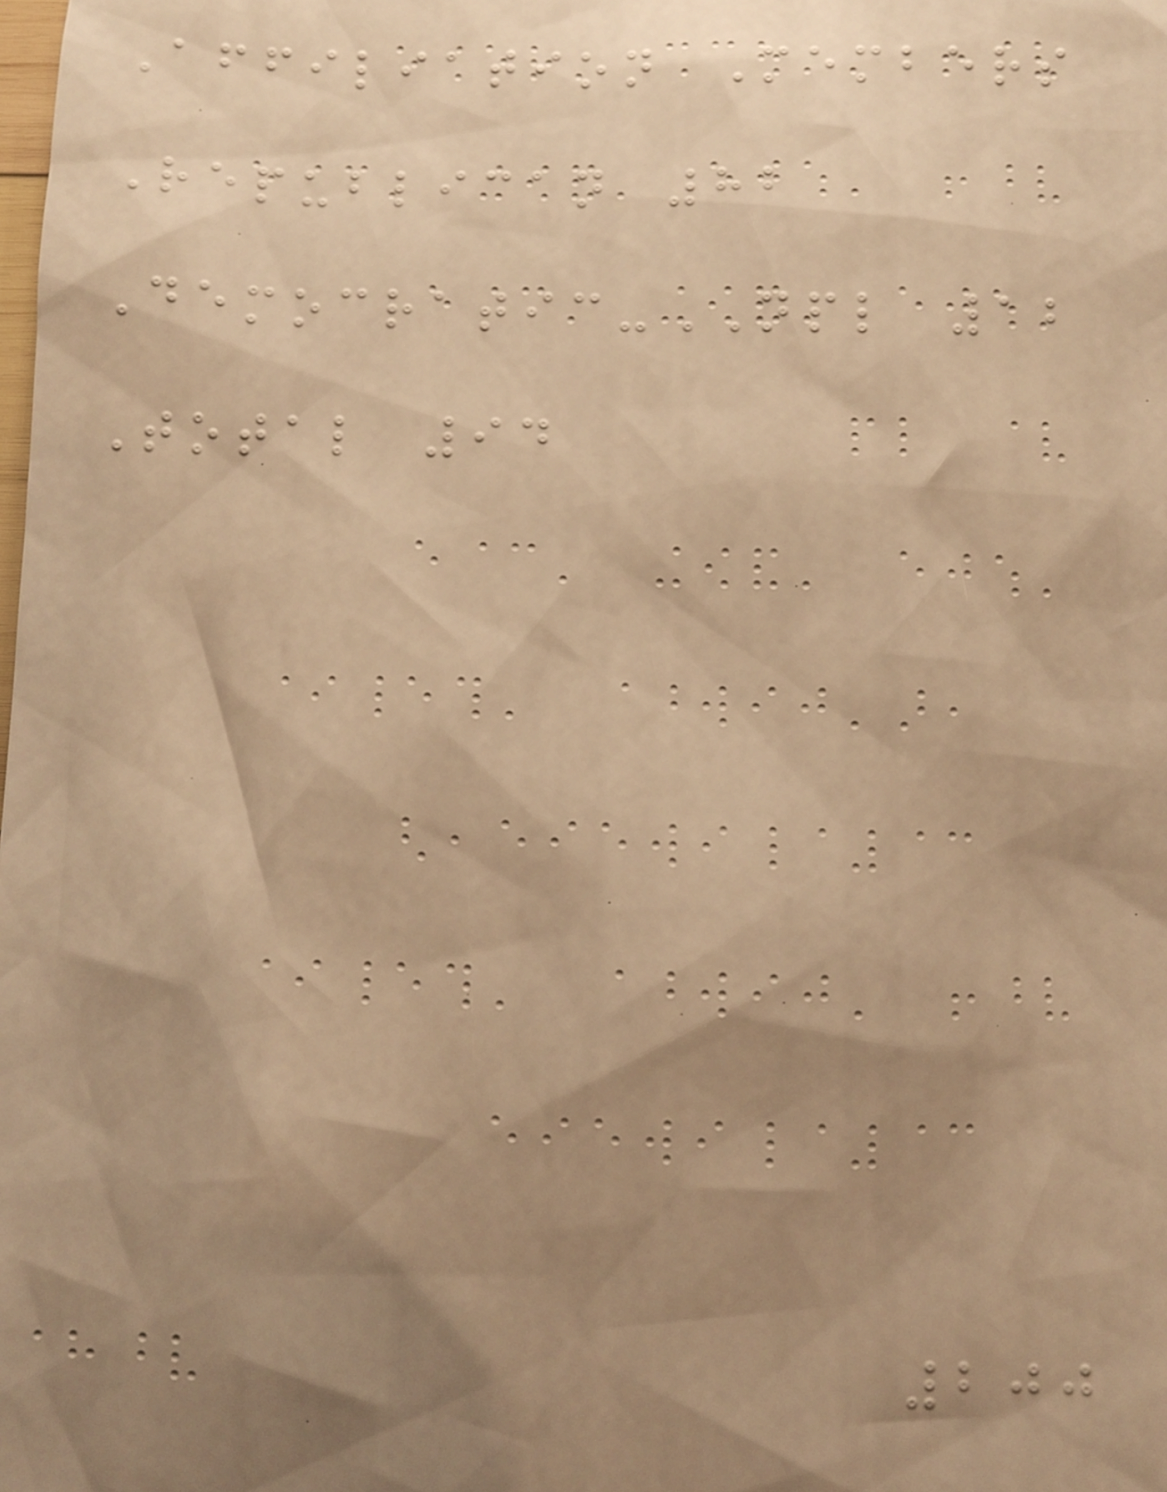Affiliation Members
Republican 82
Democratic-NPL 12
Total 94
200
